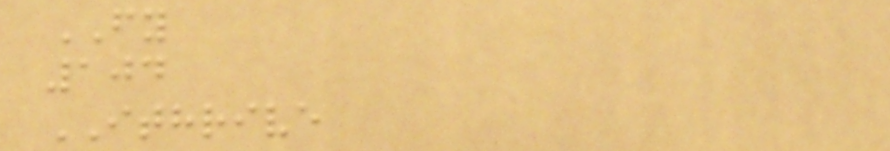FY
104
ITHRIVE
